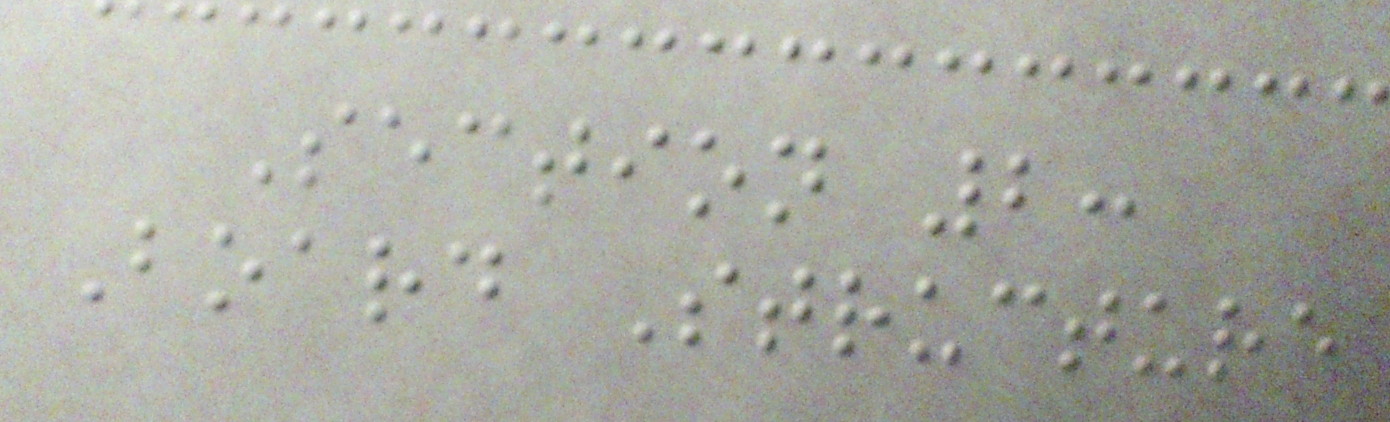Section 2:
Board Structure
